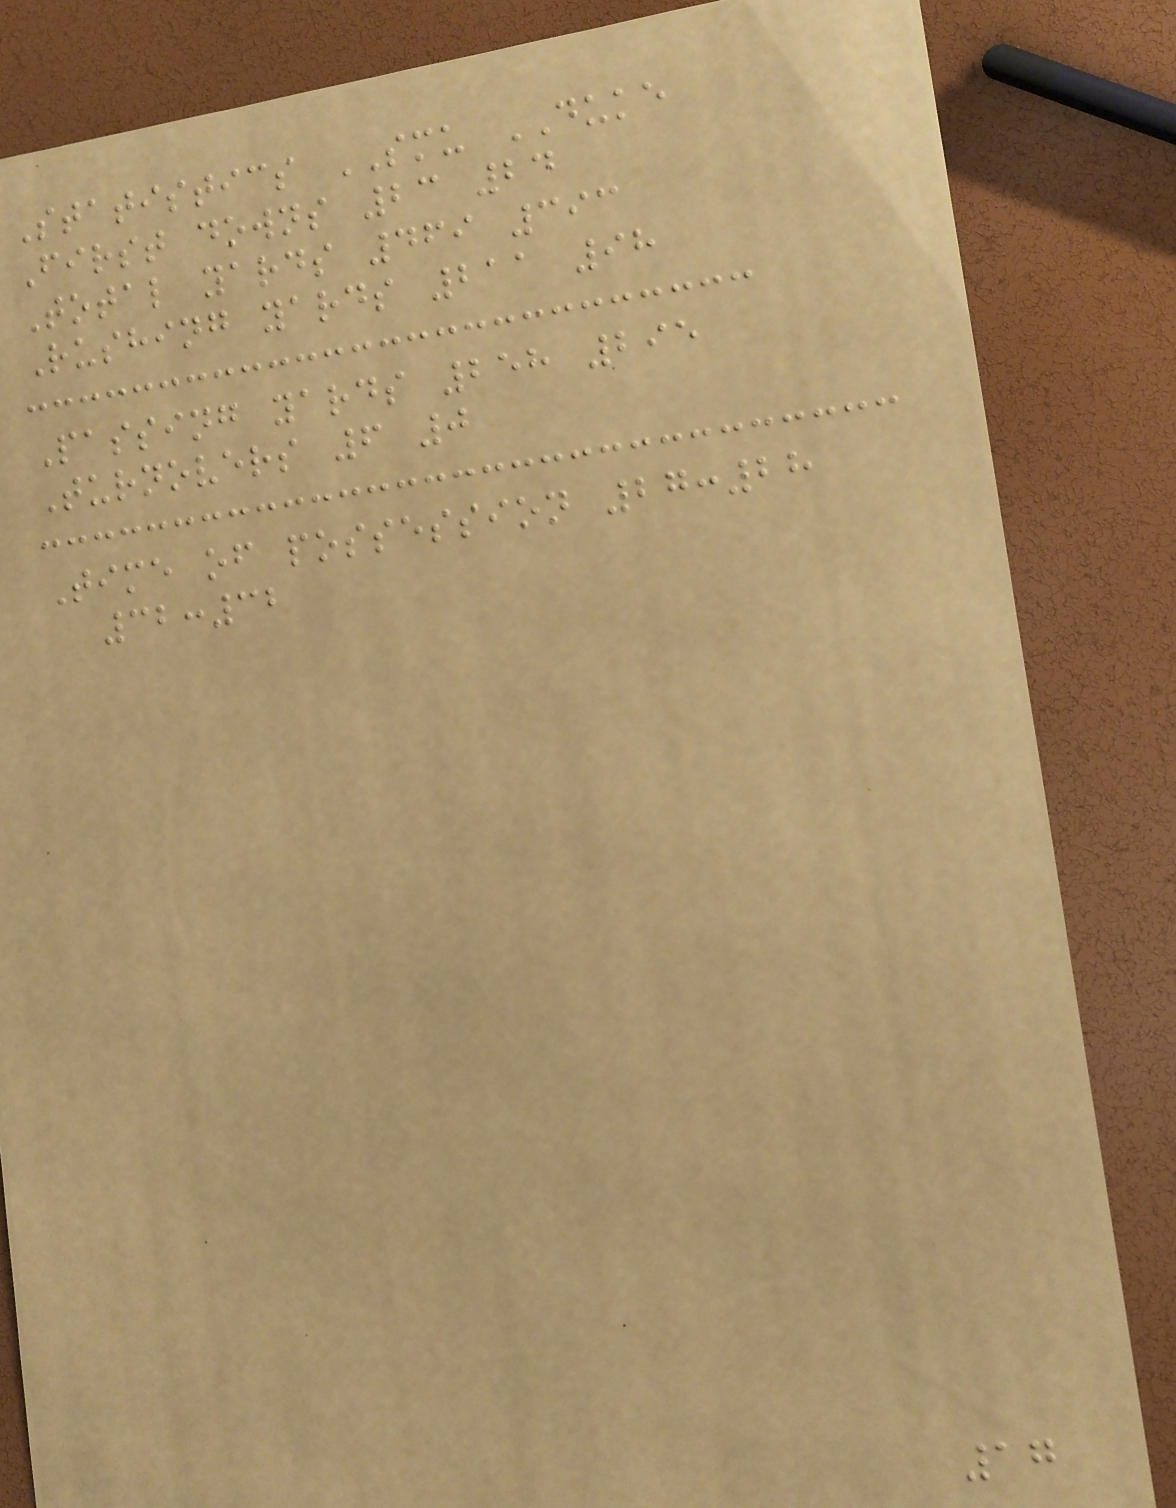Statistics SMU DUKE
First downs 23 24
Total yards 469 393
Rushing yards 211 98
Passing yards 258 295
Turnovers 6 0
Time of possession 27:28
32:32
17
